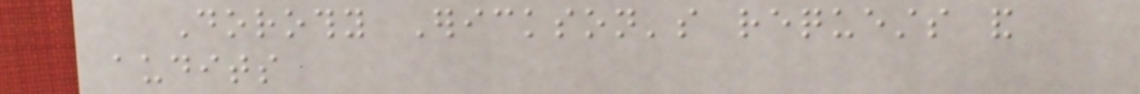Dorothy Erickson's requests and
audits
